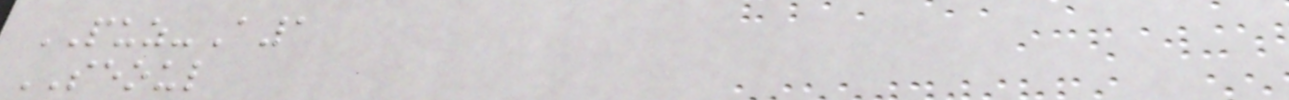PUZ-A1
SEOUL
